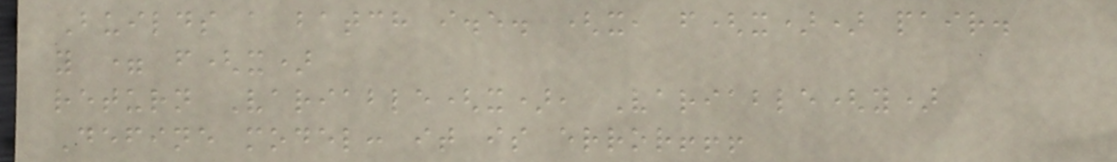Builds a batch i.e. (x, f(x)) pair.
y = f(x)
return Variable(x), Variable(y)
Define model: it is error!!!
